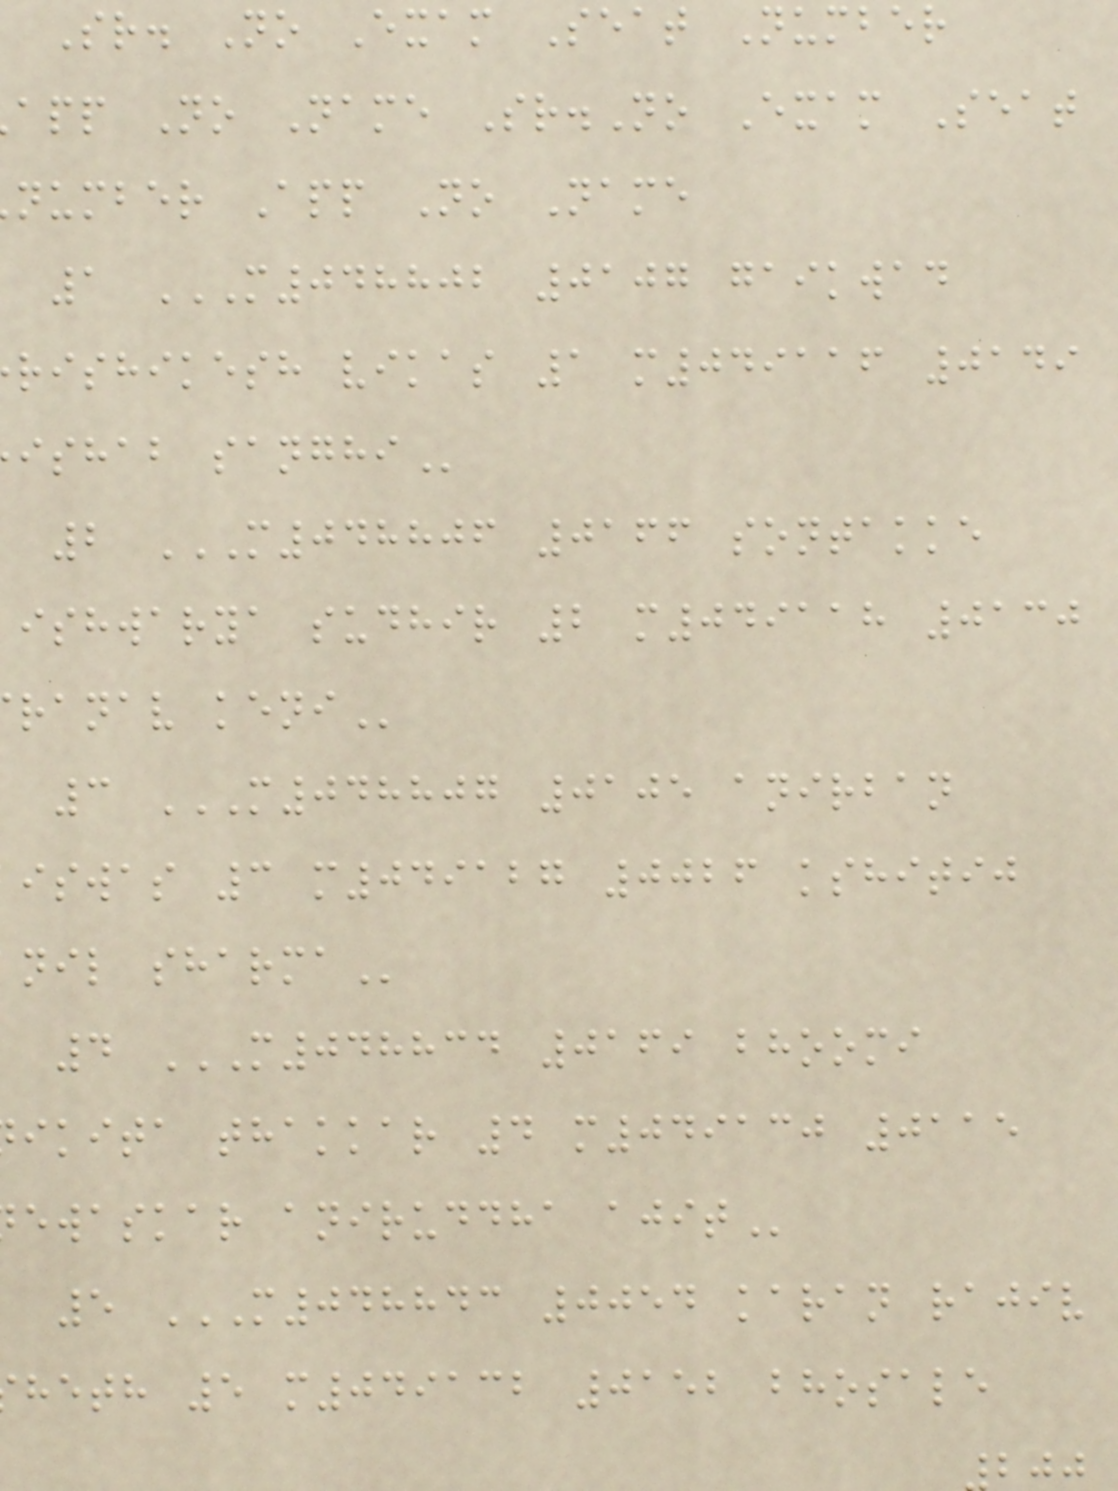Sr. No Exam Seat Number
app No Name Sr.No Exam Seat
number App No Name
1 M048802 0107 GAIKWAD
rishikesh vikas 1 m049116 0149
ishab
2 M048806 0166 SONTAKKE
ishwarya sudhir 2 m049118 0130
ranav
3 M048807 0105 ANIRBAN
iswas 3 m049127 0026 kshitij
4 M048834 0169 BHOOMI
ikita thakkar 4 m049130 0115
ewaskar aniruddha
5 M048843 0054 KARAN RAJIV
heth 5 m049132 0152 bhosale
